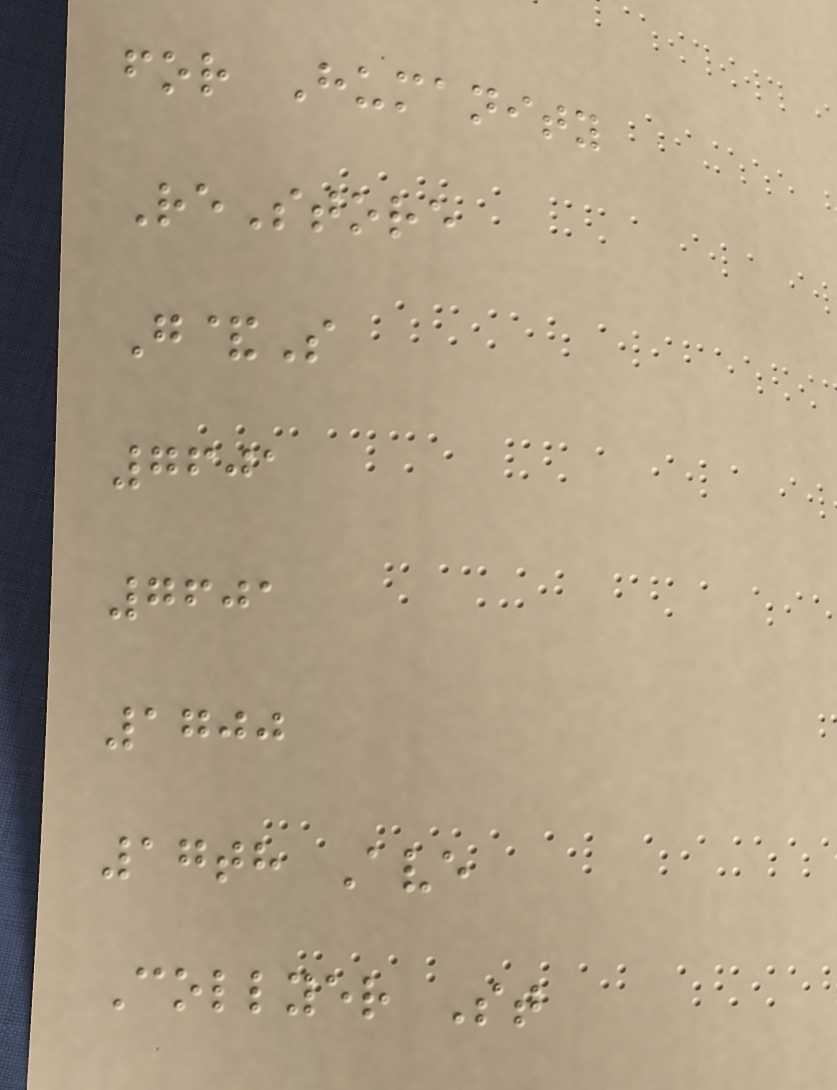for Humanity
ReStore
G&S
7601
7601
1700
17th Ave
Collyer St
